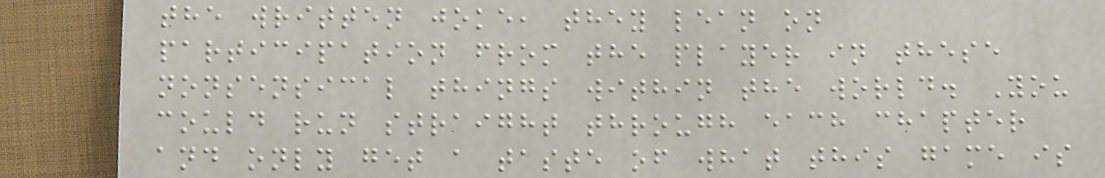the written joke, they lean on
participation from the player in these
nonsensical things within the world. You
could run straight through each chapter
and only get a taste of what this game is
